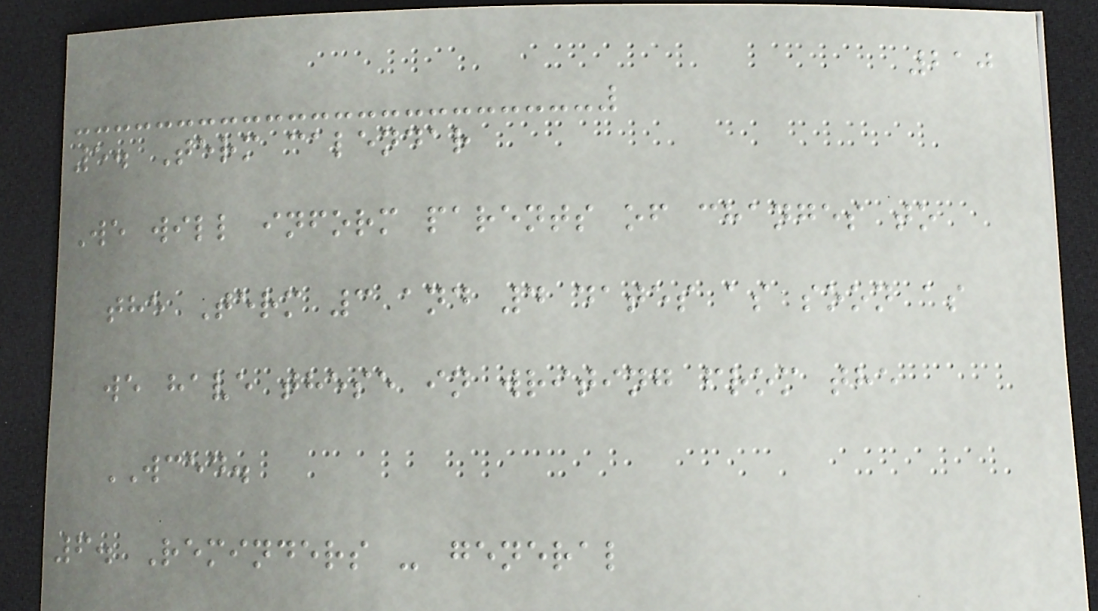210
5. Term calendar
We will inform parents of changes to
the Term 3 and 4 dates as soon as
we have these in writing from the
WCED.
6. Reminders - general
